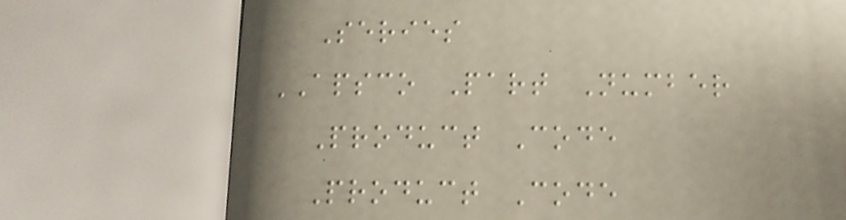Series
APSCO Part Number
Product Code
Product Code
